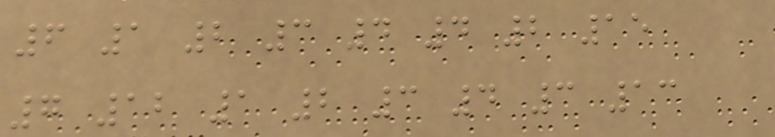6 1 2 3 4 4 2 15
7 12 1 2 3 4 3 13
